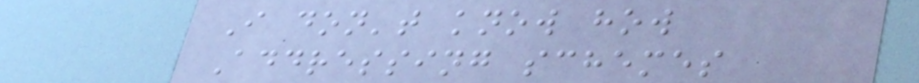I don't know how
Addressing schemes
